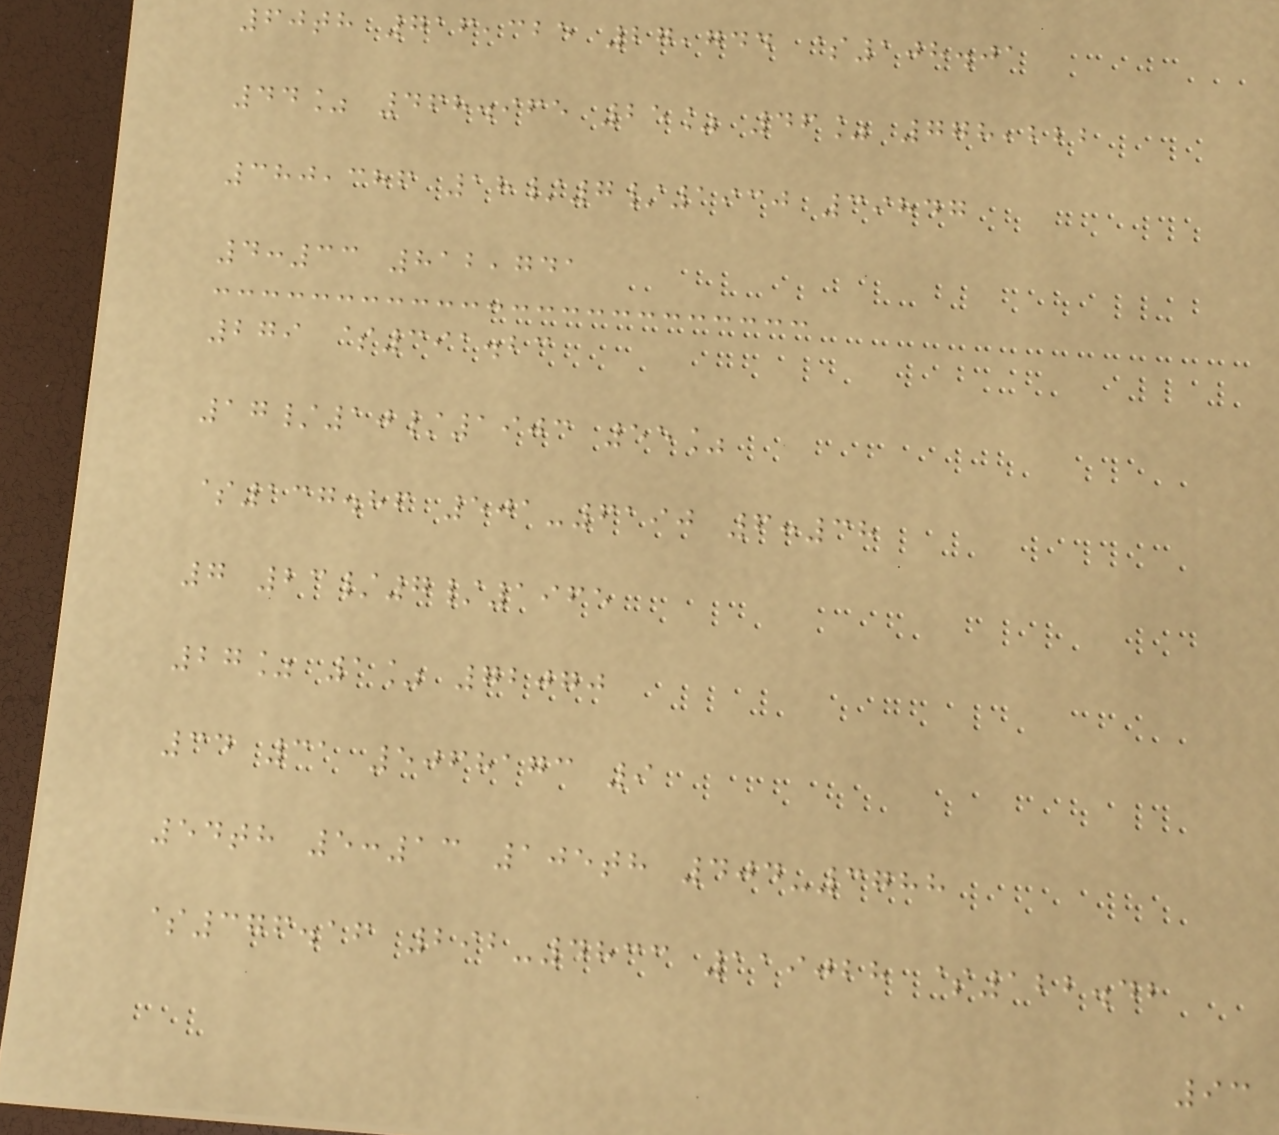60th 716,325 27,744 $108.01
44% 468.965 25% 46% 778,222
380,386 18/7/1930 39847
4:33 812,741
279 $391.23
17/10/1903 55%
$137.86 501-6190 6:38
7 23/7/1965
27% 1% 72070
34 31 5068173 9
54th 5:13 105th 404-3788
$376.16 292-4833 119028 $122.42
93
